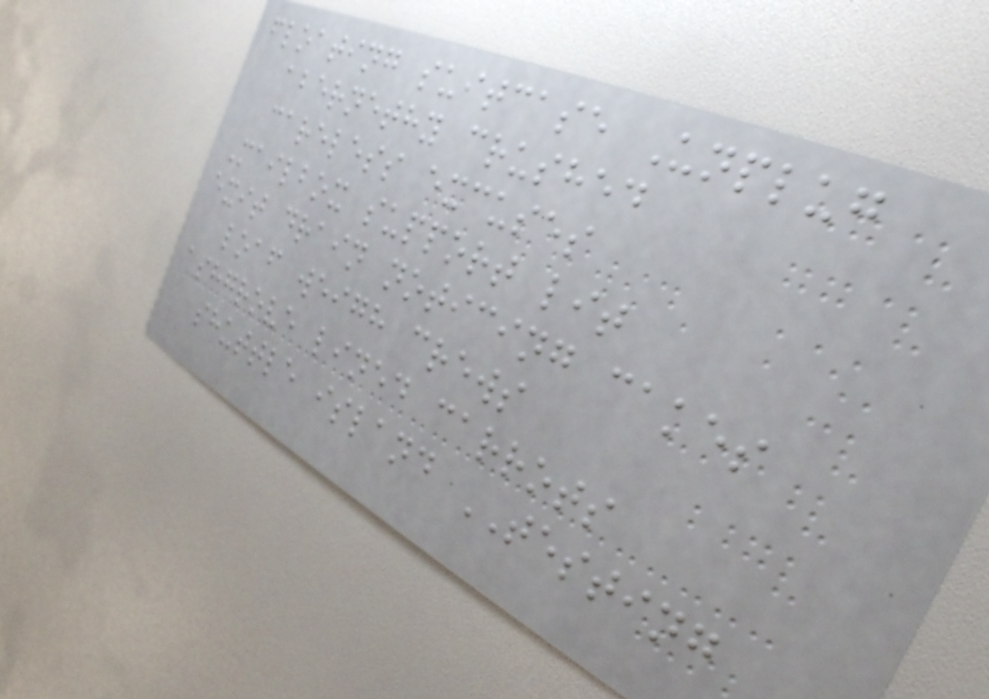floating suitcase Unplug
abernethy crushed
careless excuses
Mailbox support lit
exit drain noticing cakes
loaf weigh crews
ashgrove lined carrots
shuttle island TESTING
